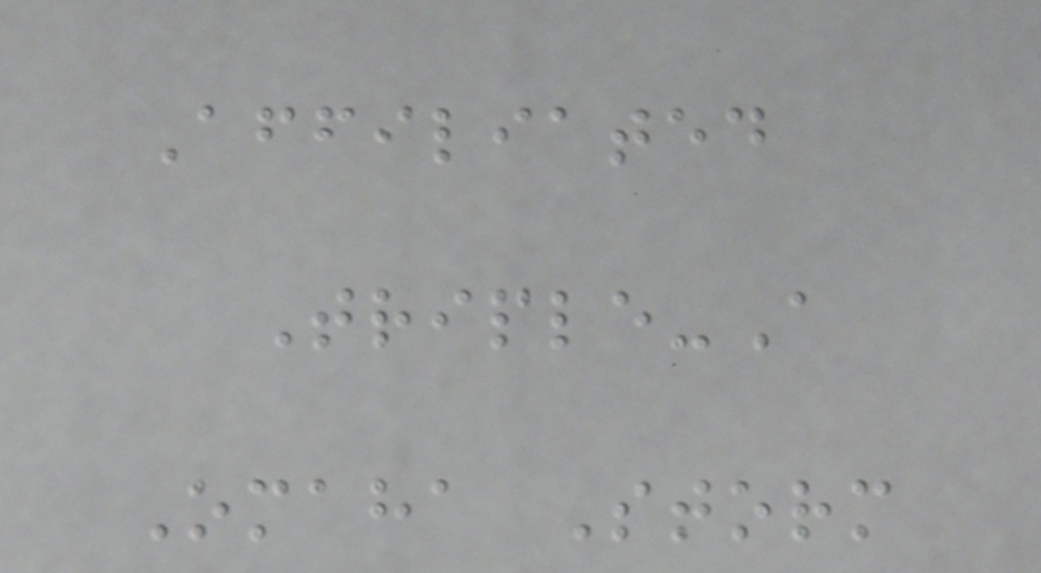Affiliated
Triple-A
Omaha Storm
